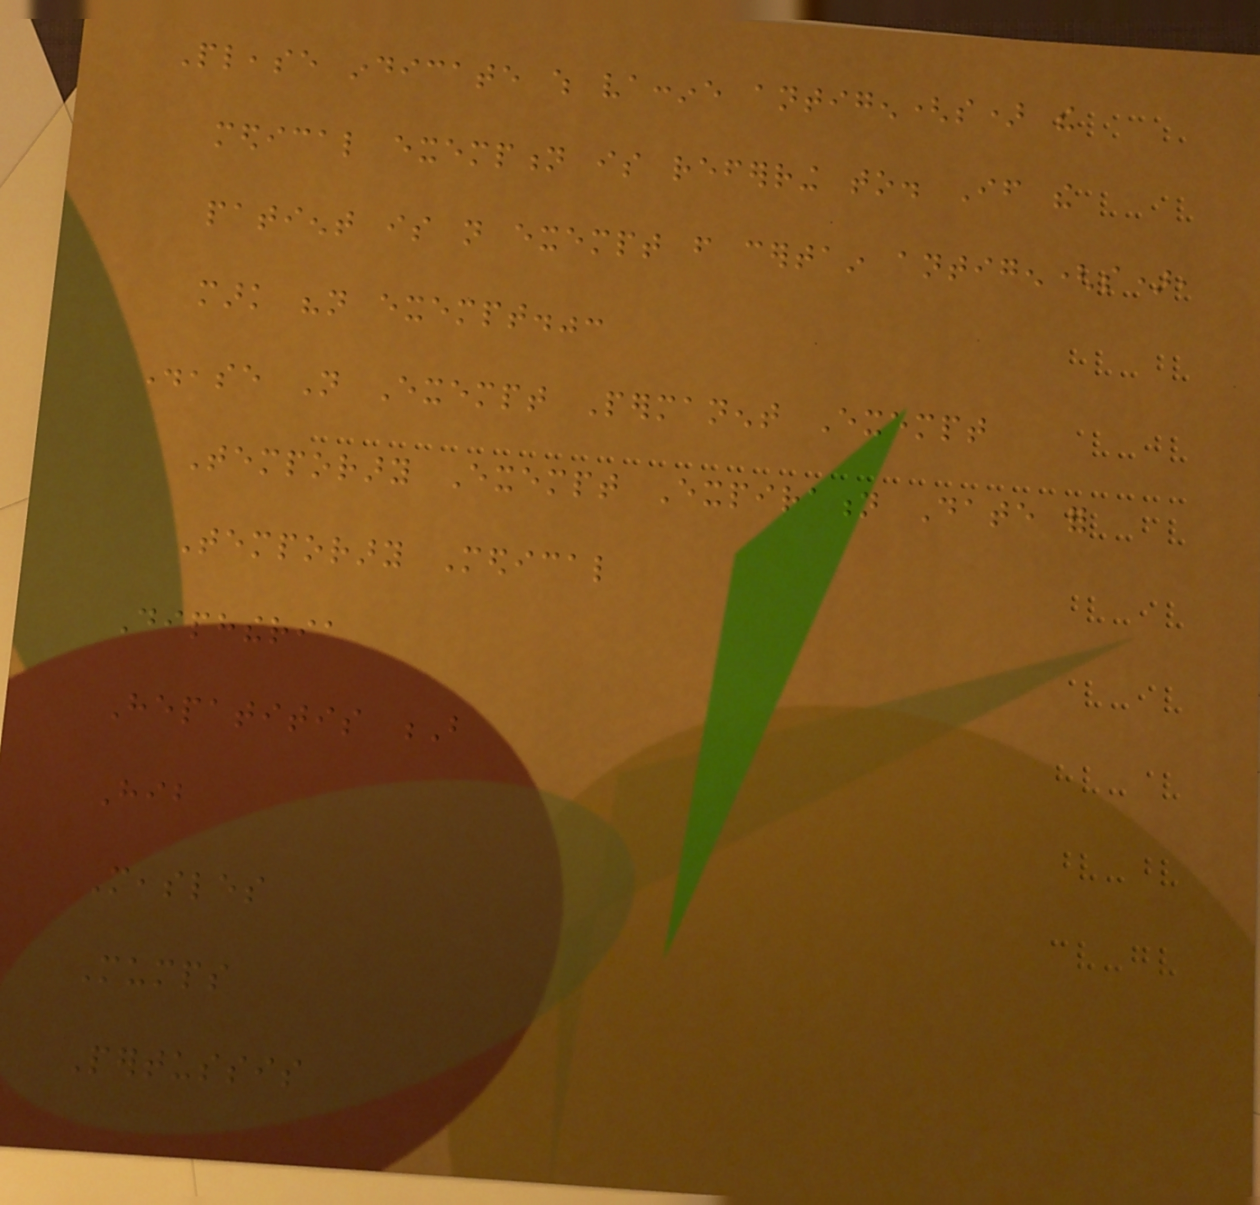Please indicate which vaccine antigen(s) the
medical exemption is referring to. If the
patient is not exempt from certain antigen(s),
mark "not exempt.":
Disease Not Exempt Permanent Exempt
Temporary Exempt Expiration Date for
Temporary Medical
Diphtheria
Hepatitis B
Hib
Measles
Mumps
Pertussis
